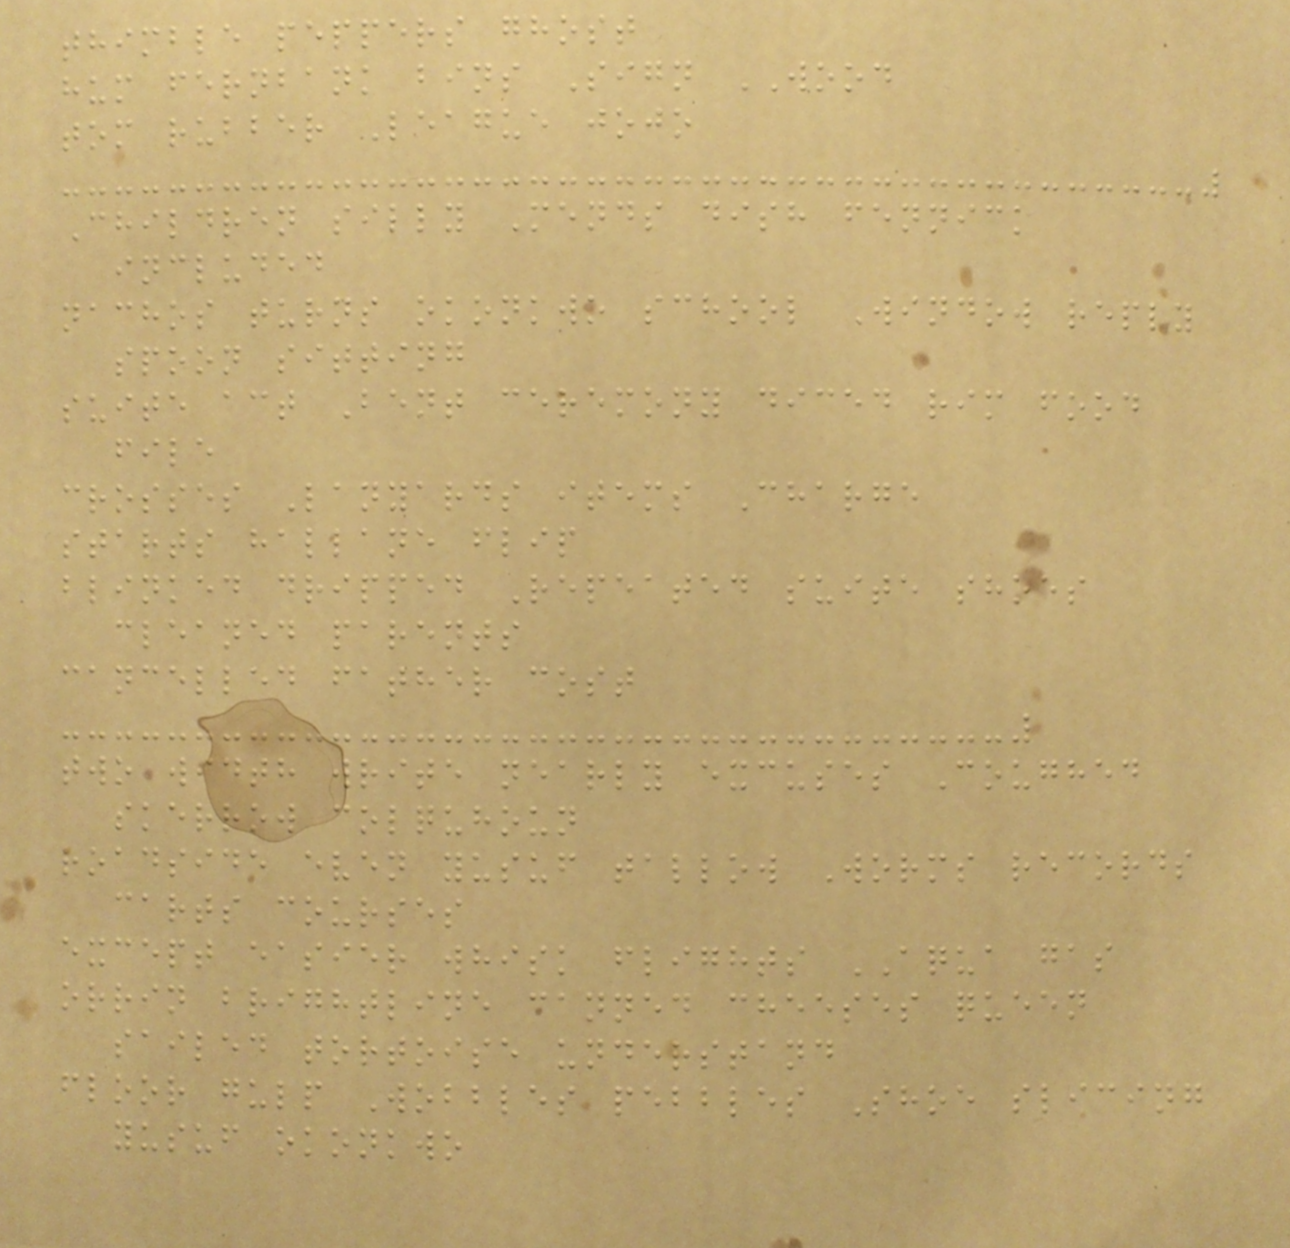thimble peppers ghost
hum fernbank bins Sign WOOD
tom rubber League jojo
Children silly Mends dish fennick
included
nachos turns okonkwo school Window reply
spoon sitting
suite act Bent ceremony diced rim food
file
crosses Lanyards items Charge
starts hallane flip
blinked dripped Repeated suite shoes
cleaned parents
cancelled father cost
two width write nearly excuses Coughed
skerrow colquhoun
roadside even yusuf tallow Worms records
carts courses
except easier whisk flights AQUA gas
orrin brightline canned cheeses queen
sailed tortoise understand
floor gulp Wobbles pebbles Shoe slicing
yusuf okonkwo
